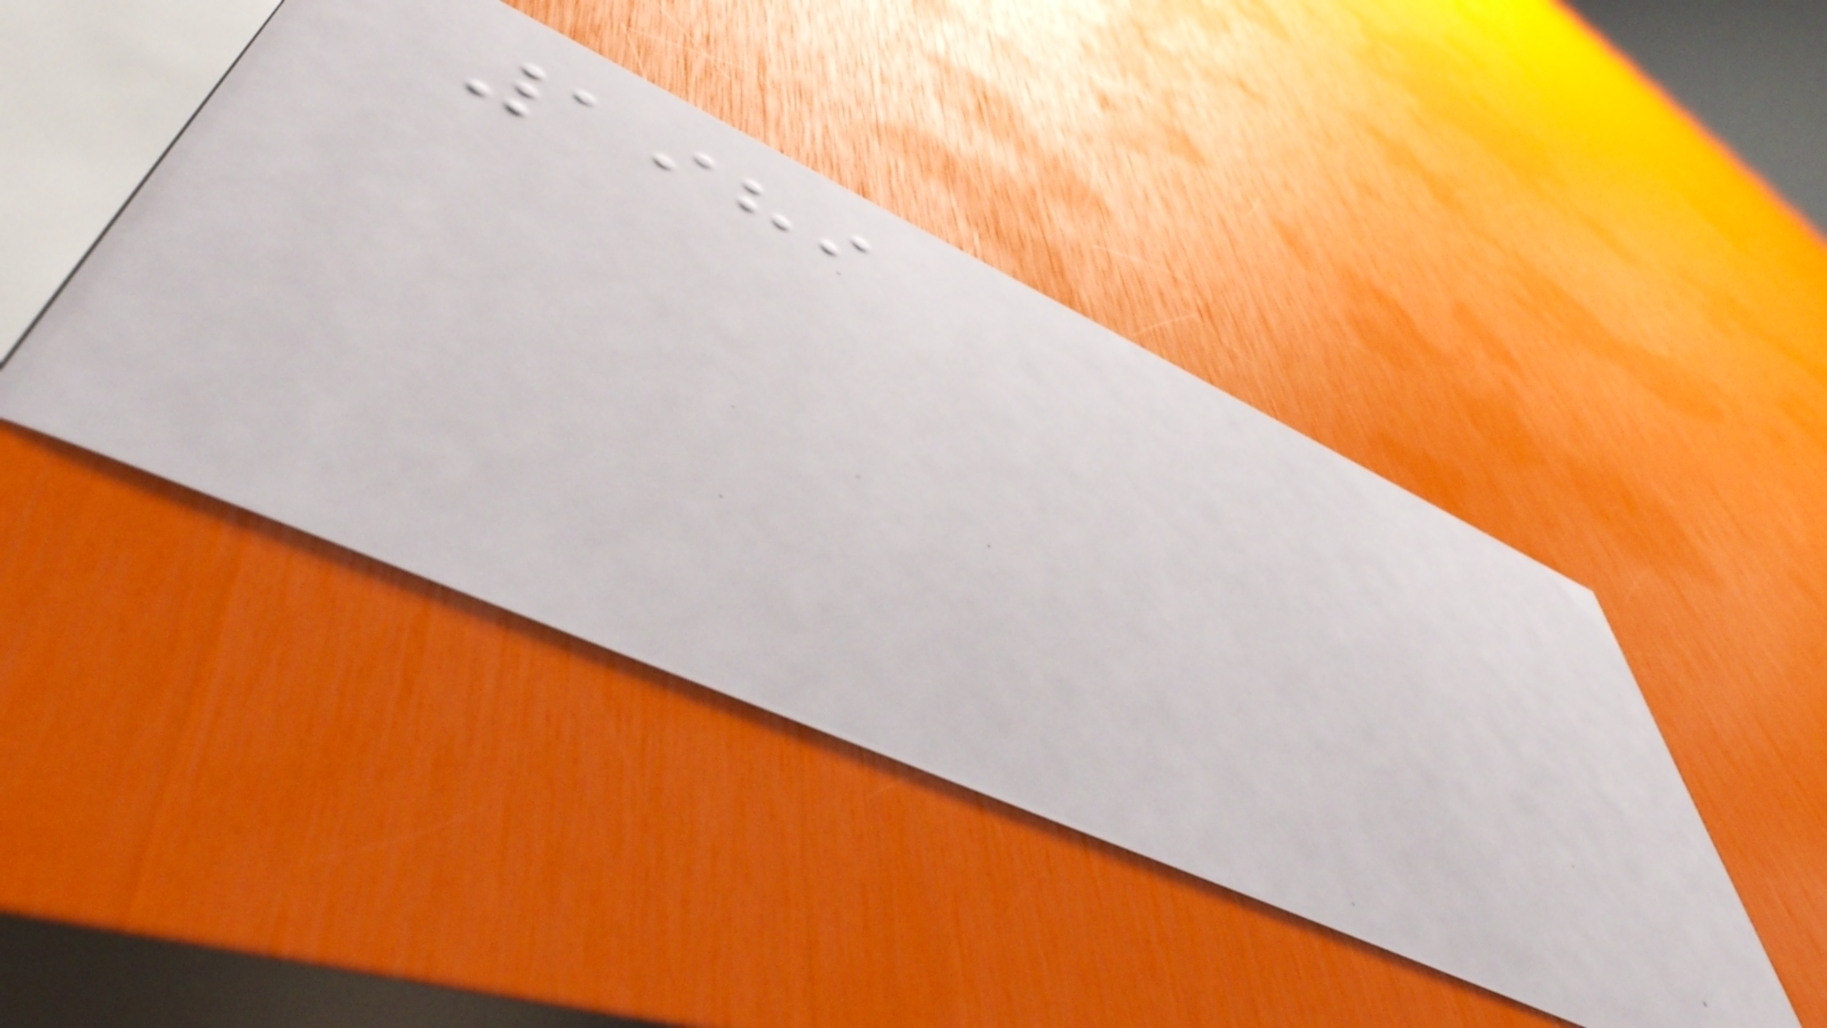1989
